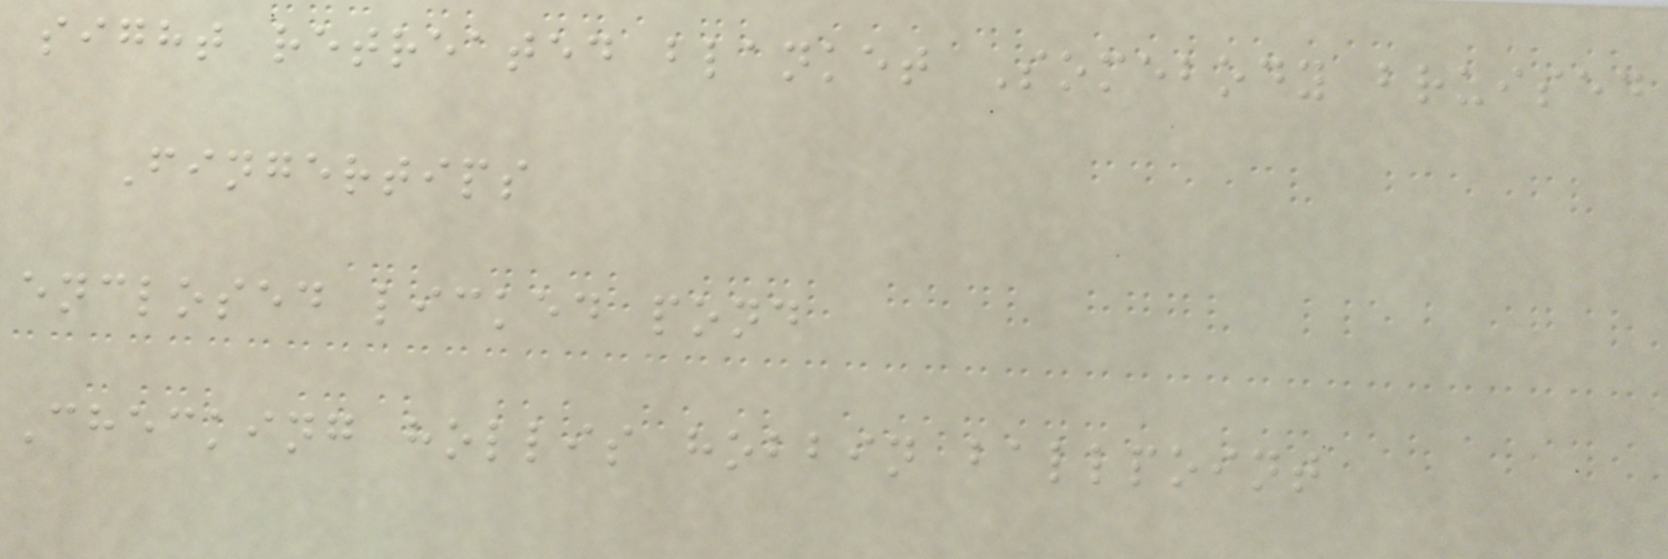sight retreated blanket Somebody bruised
Fingertips
enclosed licked pond
Checking hollis hobbin ballpoint
